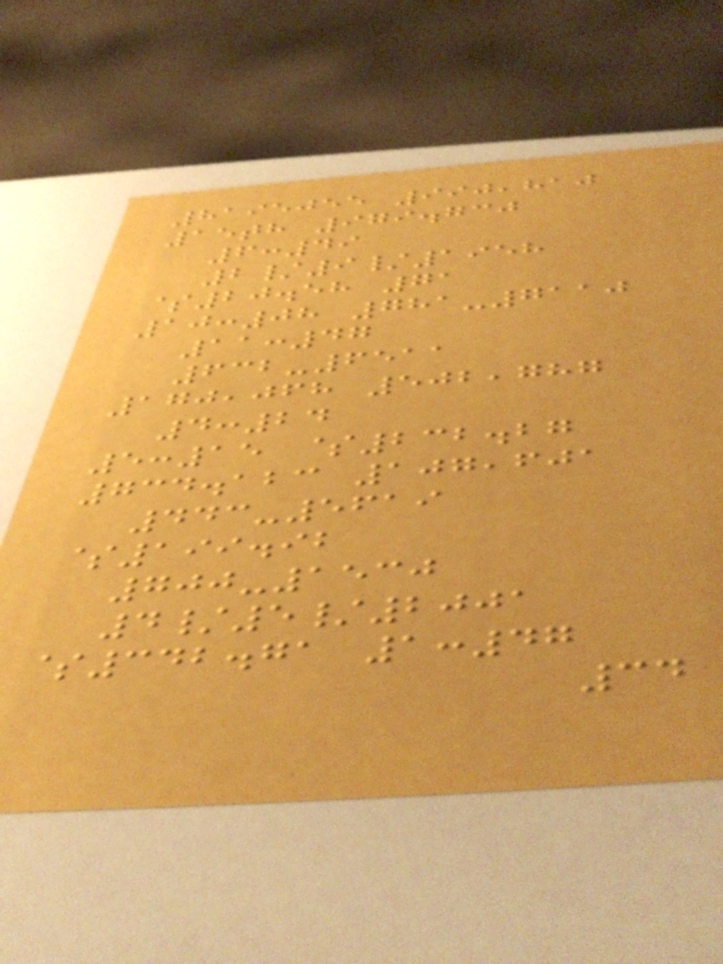8195055 990,810
15th 979.730
6:49
2/9/1958
$20.58 71
10:08 781-7110
11:47
632-6511
170,068 502,787
4:24
5:15 $232.27
734.123 107,601
443-5619
$199.92
700-1530
4/5/2001
$342.71 1:47
34
